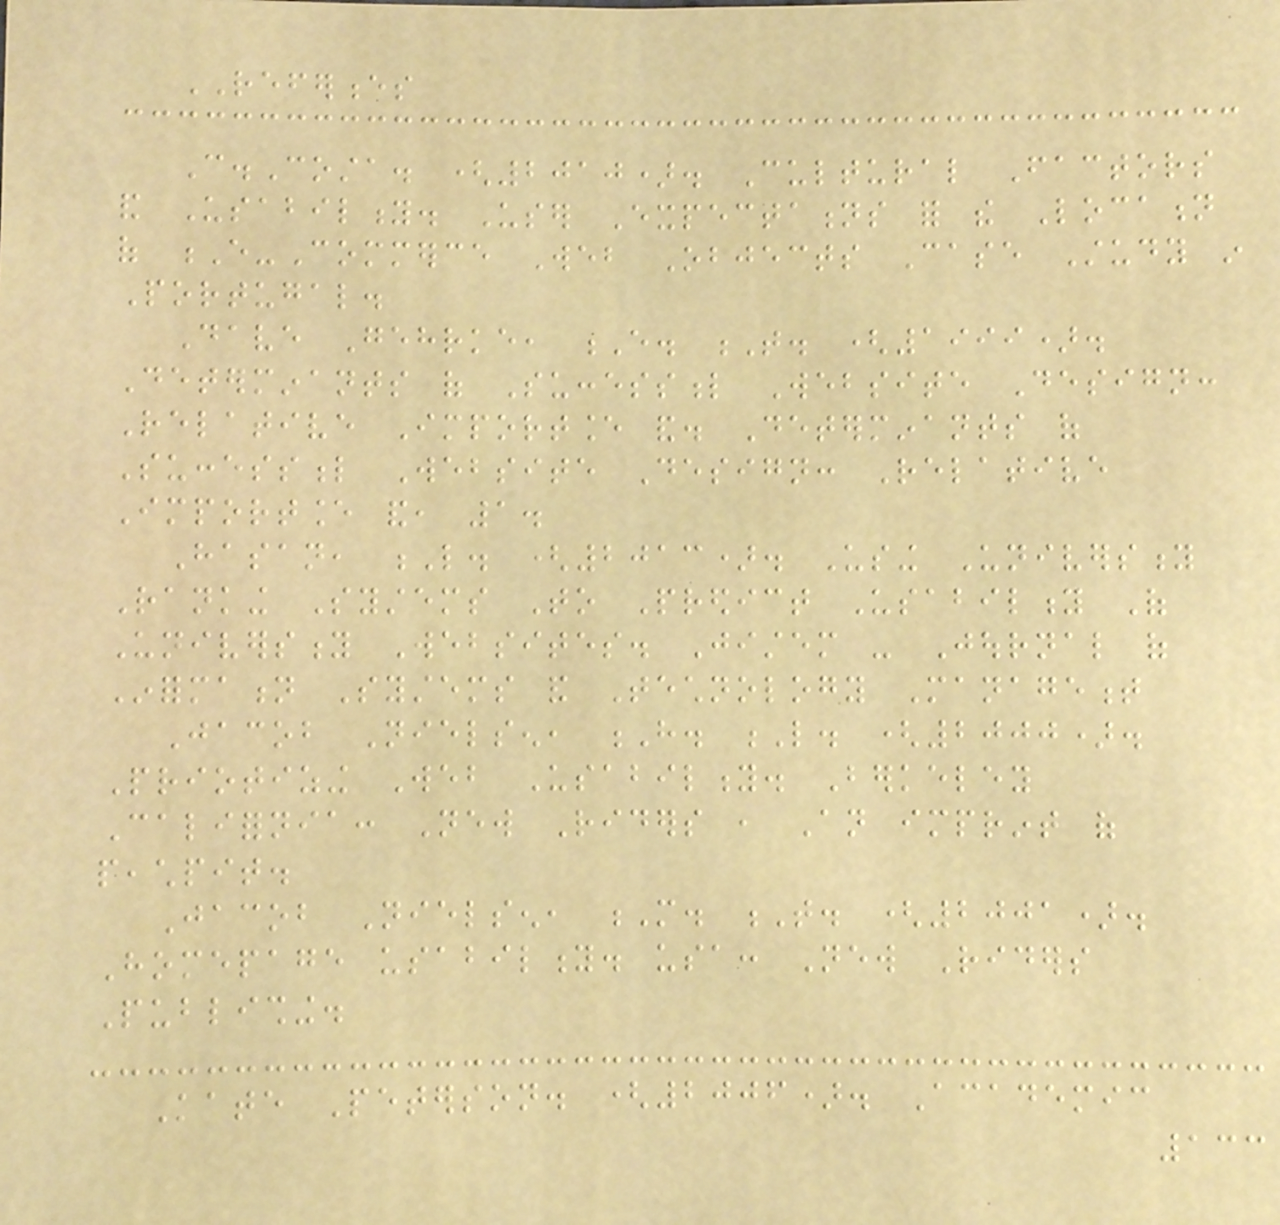REFERENCES
C.Costa. (2010). Cultural Factors
and Usability. User Expectations for the Location
of E-Commerce Web Objects Case Study in
Portugal.
Dave Gehrke, E. T. (1999).
Determinants of Successful Website Design:
Relative Importance and. Determinants of
Successful Website Design: Relative
Importance and, 1.
Hasan, L. (2013). Using University
Ranking Systems To Predict Usability Of
University Websites. Jistem - Journal of
Information Systems and Technology Management
Jacob Nielsen, H. L. (2000).
Priotizing Web Usability. Berkeley
California: New Riders , An imprint of
peachpit.
Jacob Nielsen, M. T. (2001).
Homepage usability. usa: New Riders
Publishing.
Kate Peterson. (2006). Academic
133
